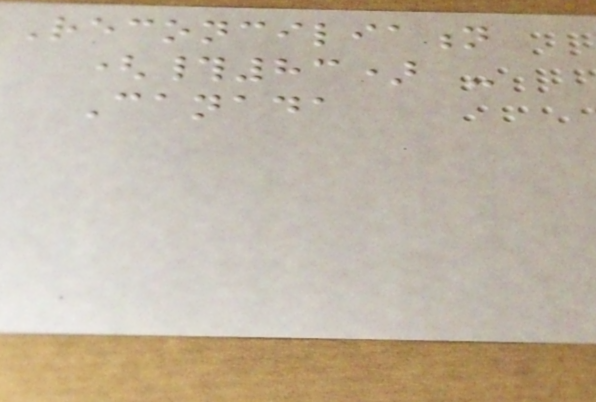Reconciliation
(#83) -
Canada
